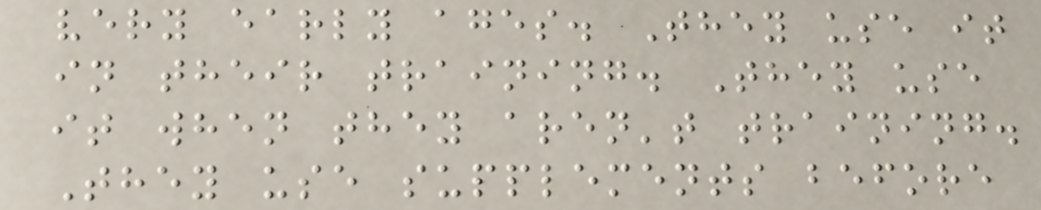very early ages. They use it
in their training. They use
it when they aren't training.
They use supplements before
